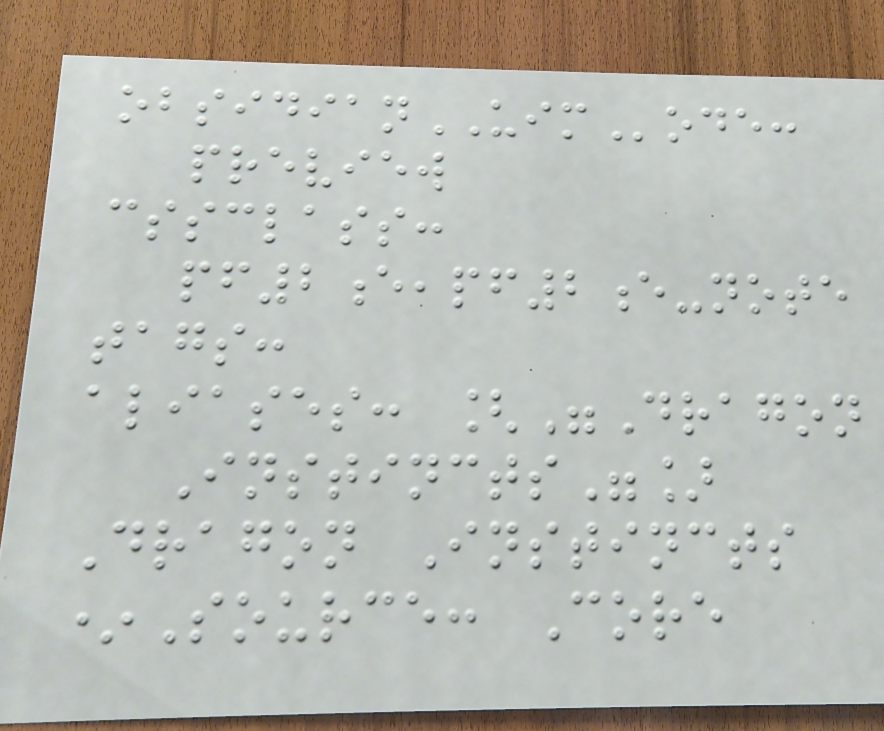obsidianUIMode:
preview
cssclass:
pf2e,pf2e-note
tags:
aliases: ["Dragon
Instincts"]
Dragon Instincts
*Source: Core
